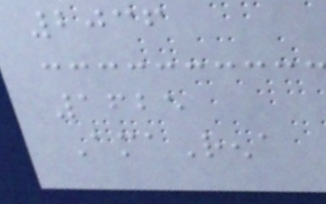2036
1625
AmaRena
